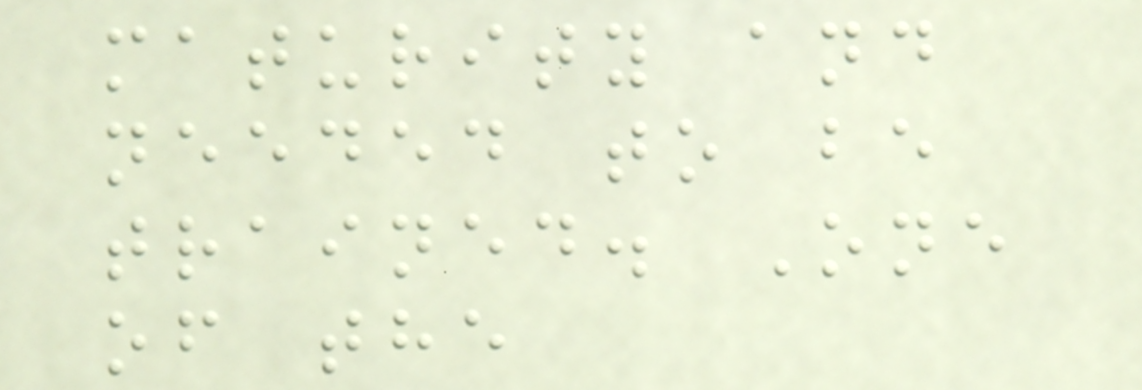maturity and
needed to be
trained. One
of the
